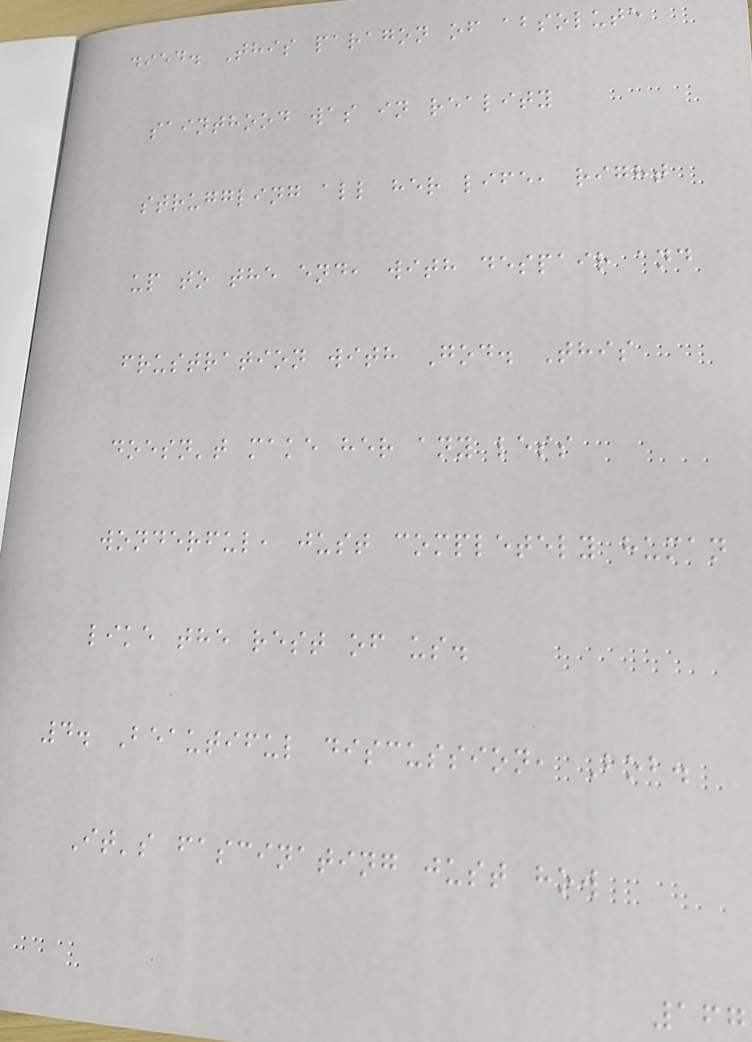died. This paragon of absolute
sainthood was in reality
struggling all her life, right
up to the end, with despair and
frustration with God. This
doesn't make her any less
wonderful, just completely human
like the rest of us.
4. Beautiful discussion, Bob.
It's fascinating just how
167
